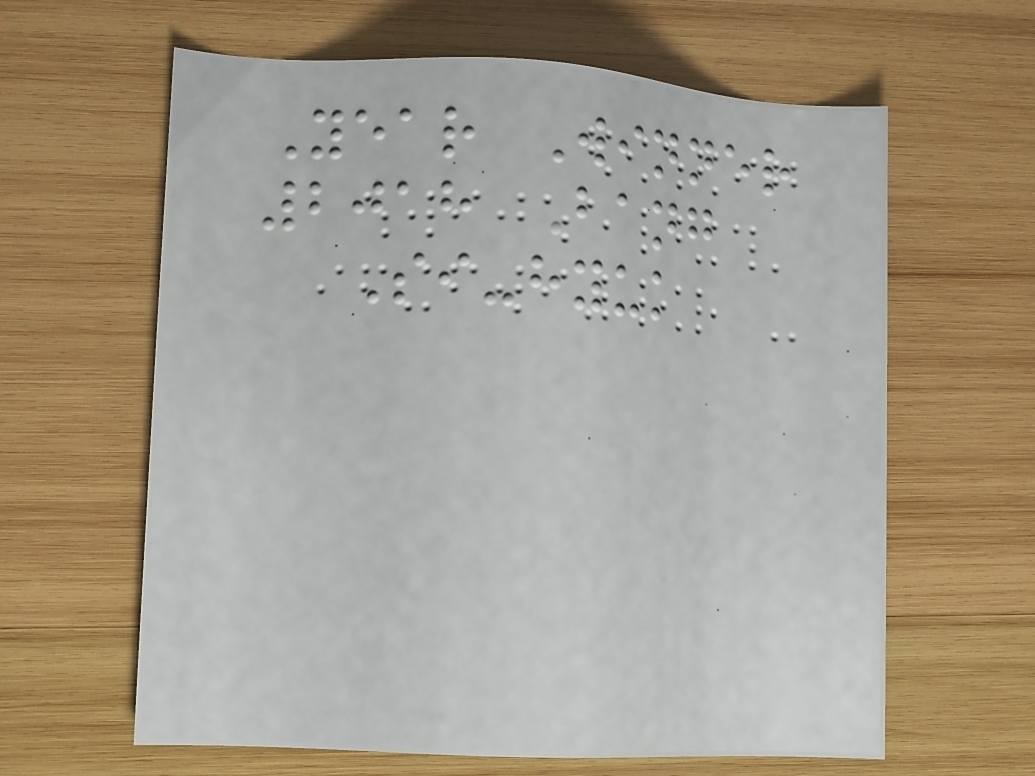Year Winner
2018 Bang
Si-hyuk
